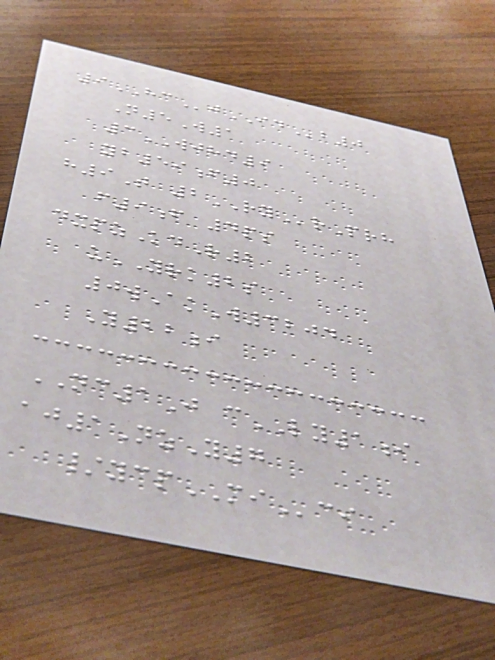9HCjIDb0
N5W1
3WJHD9
yb59f0
h9T 2RYrPrh
f9f 4ps
dxpzKdR2
uYRK2s
0wAkW3204
Y22i
NC1J cLY1i
aj1NzY7
/ycpMIci
